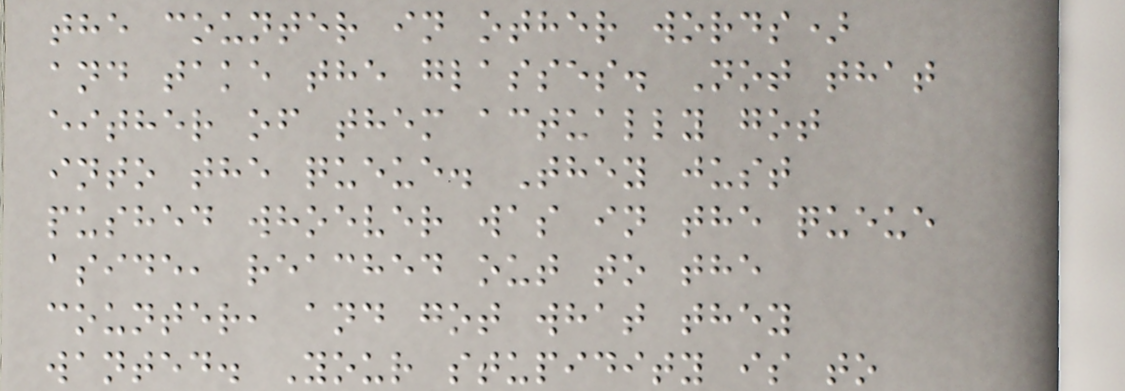the counter in other words)
and take the glasses. Not that
either of them actually got
into the queue. They just
pushed whoever was in the queue
aside, reached out to the
counter, and got what they
wanted. Your stupidity is to
